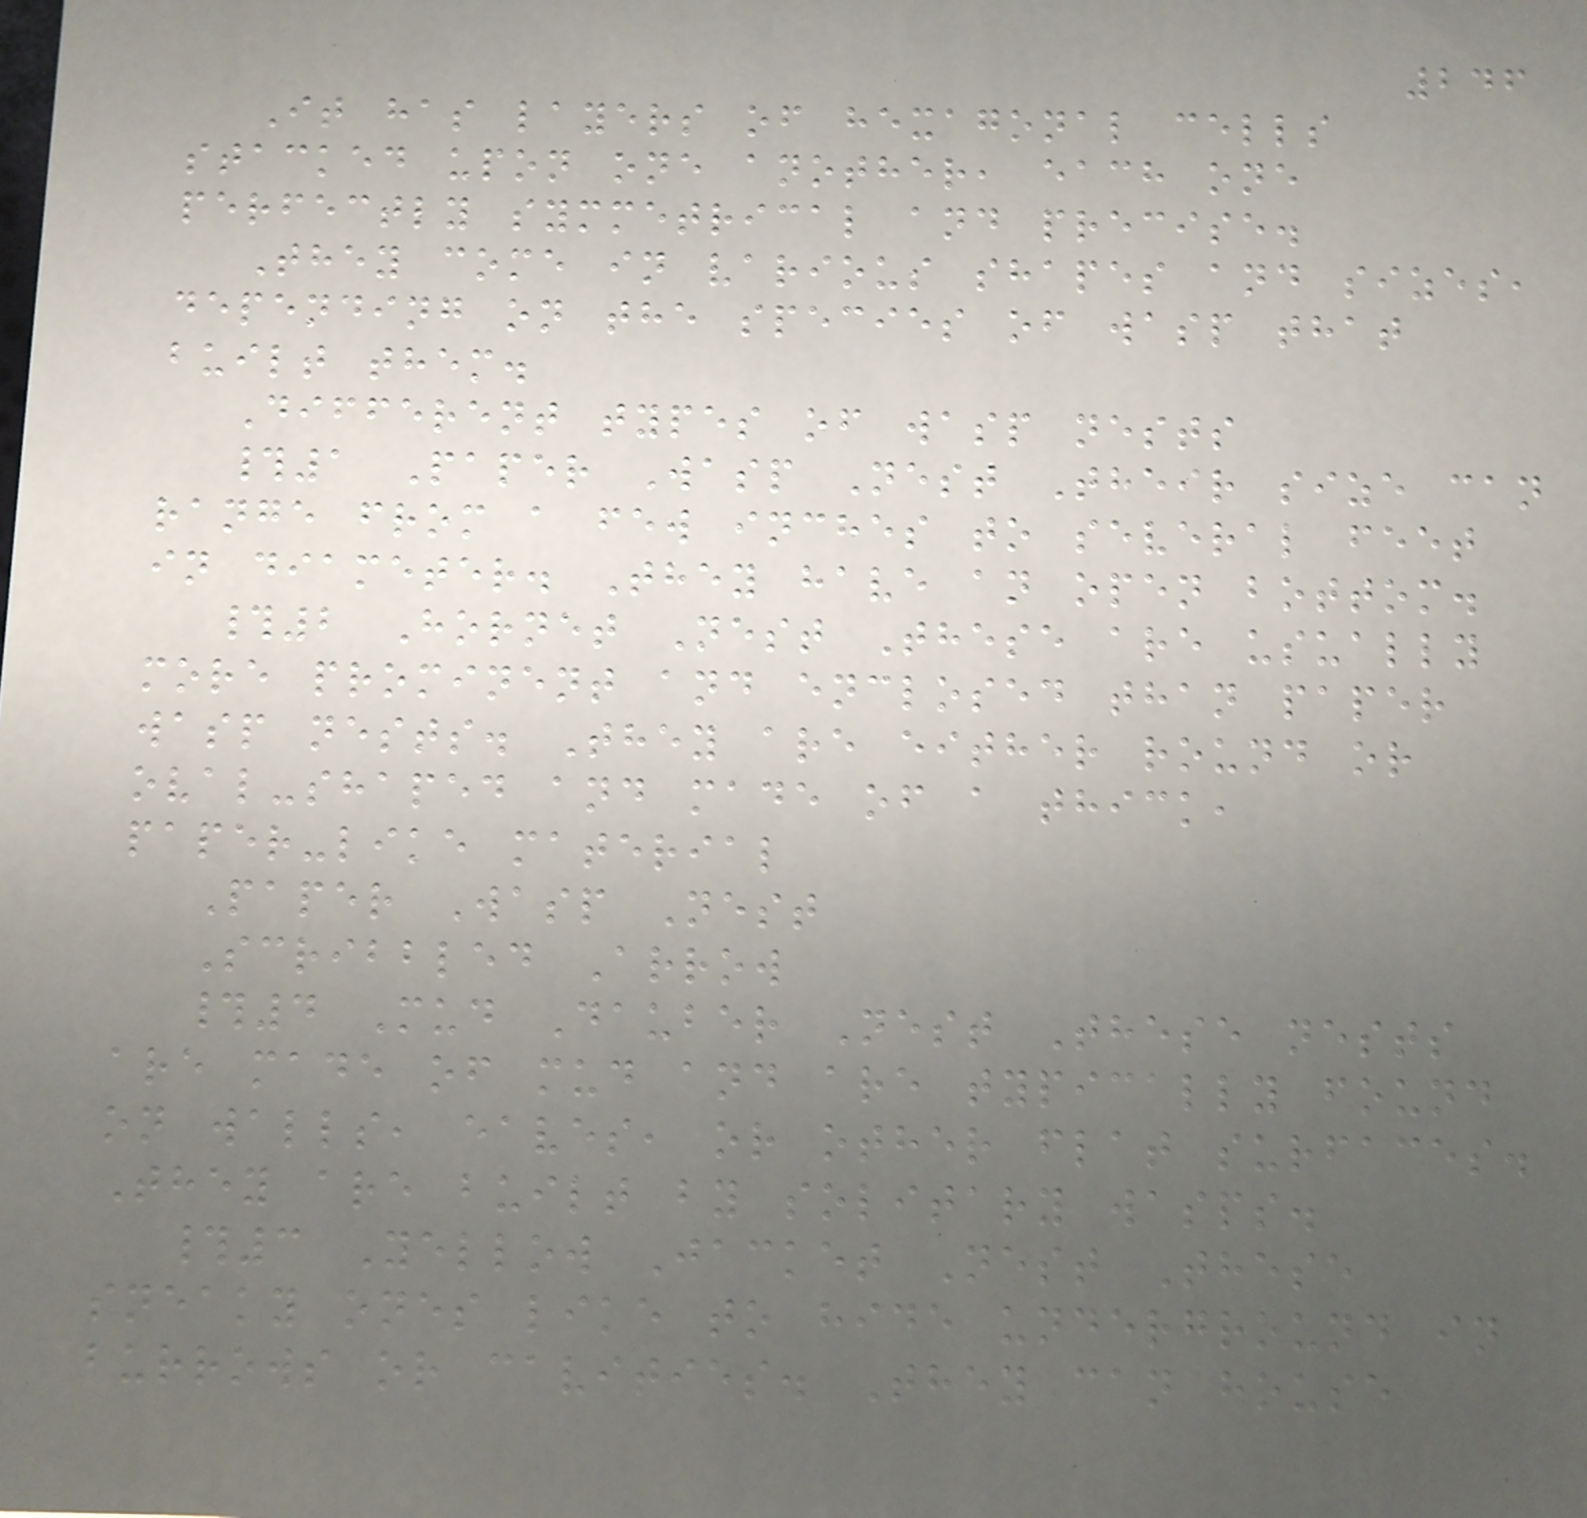246
It has layers of hexagonal cells
stacked upon one another, each one
perfectly symmetrical and precise.
They come in various shapes and sizes,
depending on the species of wasp that
built them.
Different types of wasp nests
#1 Paper Wasp Nest Their size can
range from a few inches to several feet
in diameter. They have an open bottom.
#2 Hornet Nest These are usually
more prominent and enclosed than paper
wasp nests. They are either round or
oval-shaped and made of a thick,
paper-like material
Paper Wasp Nest
Scribbled Arrow
#4 Mud Dauber Nest These nests
are made of mud and are typically found
on walls, eaves, or other flat surfaces.
They are built by solitary wasps.
#3 Yellow Jacket Nest These
sneaky ones like to hide underground in
burrows or cavities. They can house
